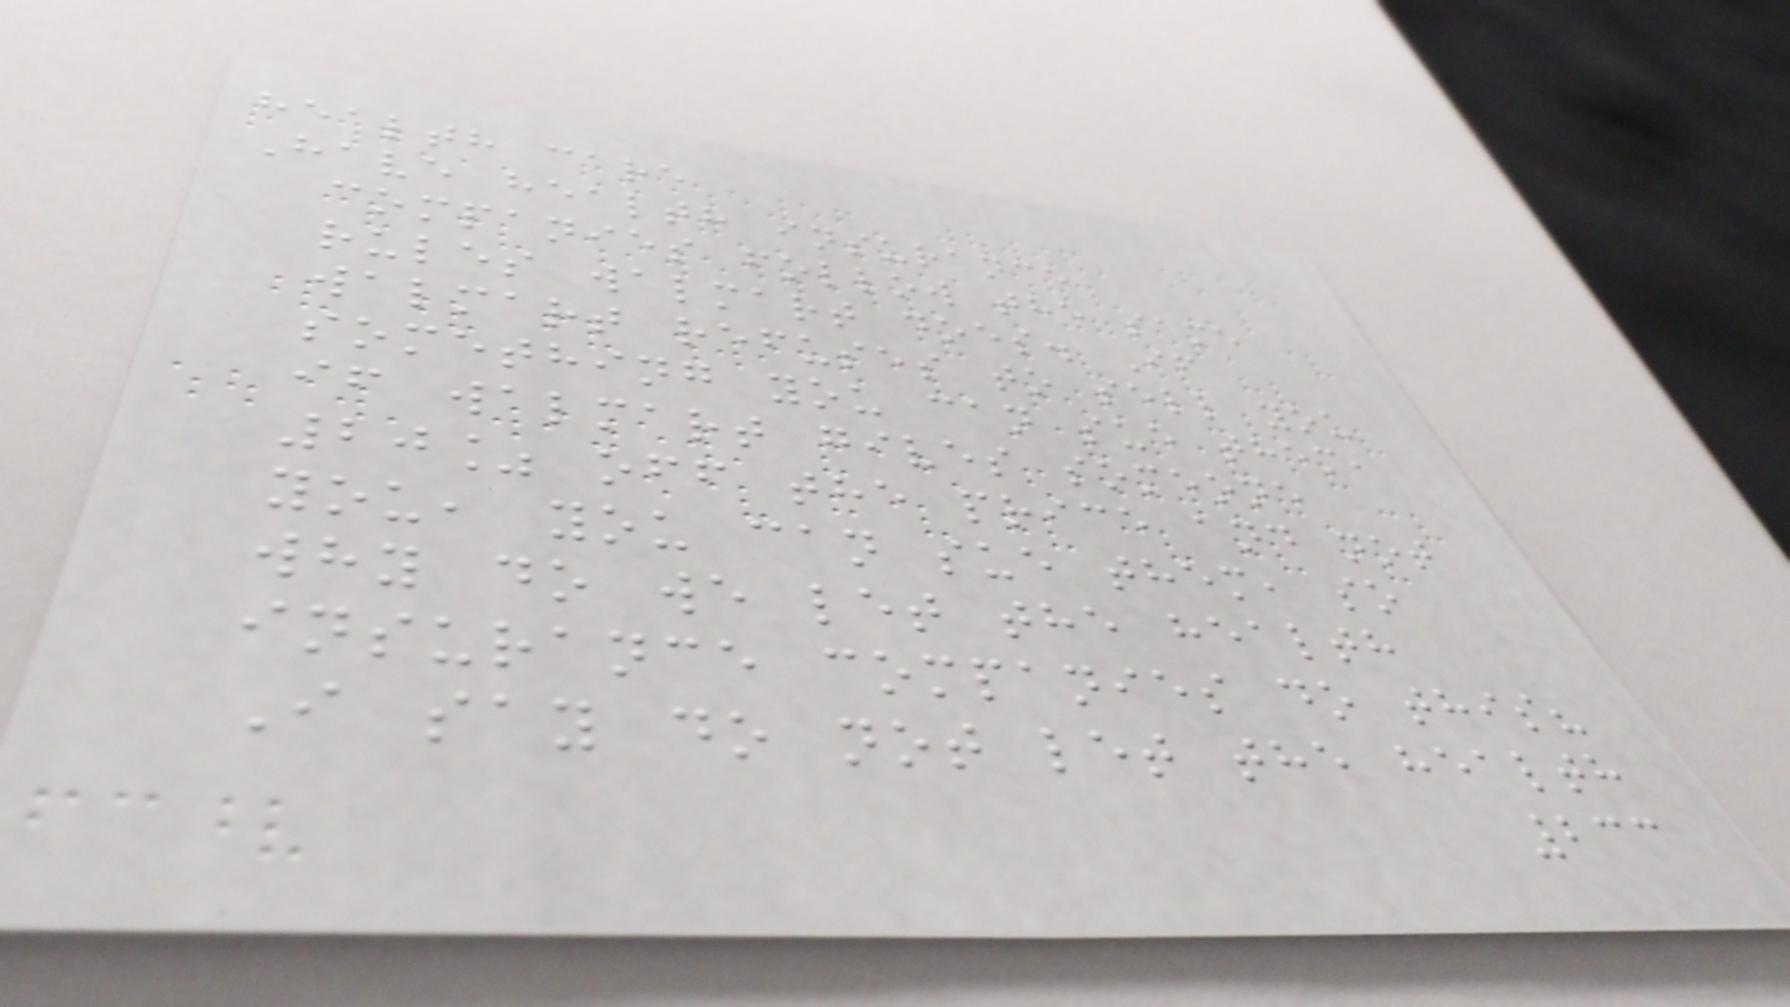health care
Have health insurance
companies follow the same
rules walmart does. If
walmart refuses to sell you
something you can sue them,
if walmart gives someone
20% off the price and not
you, you can sue them, so
why do we let the health
insurance companies do this?
I say do not let the health
233
